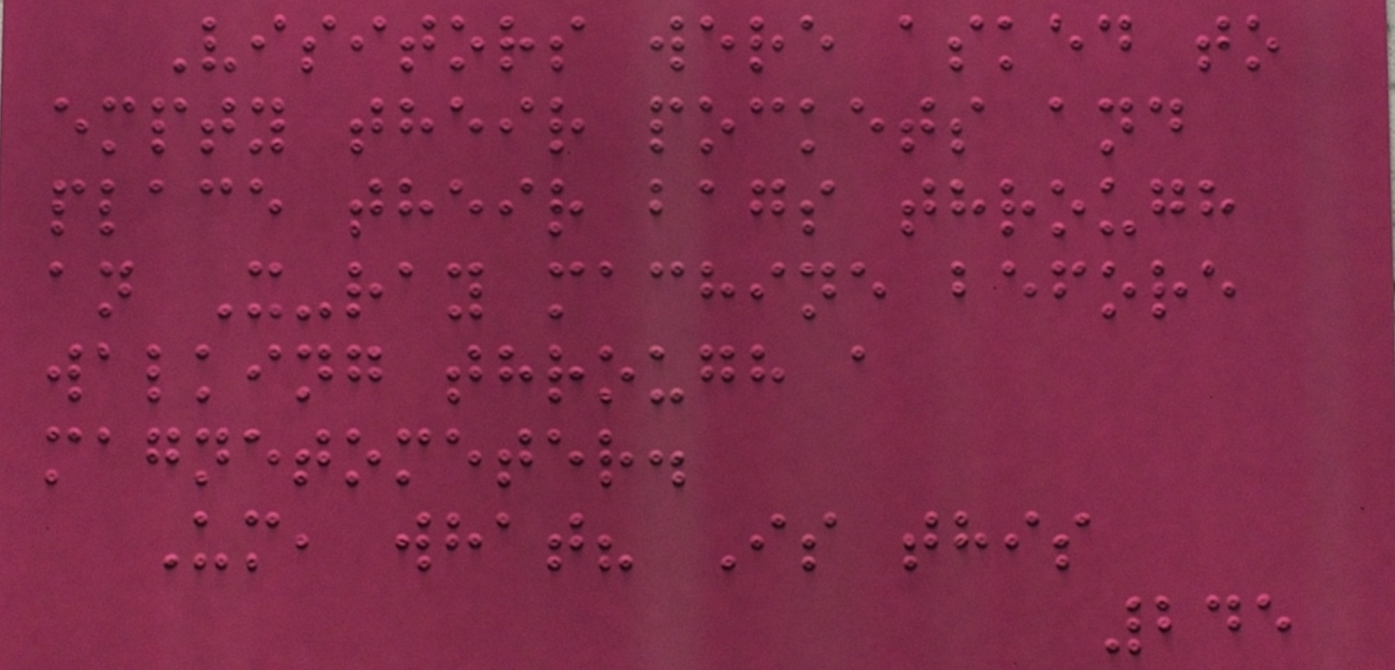Visitors were asked to
empty their pockets and
place their bags through
an X-ray machine before
walking through a
magnetometer.
Um, what? Is this
245
